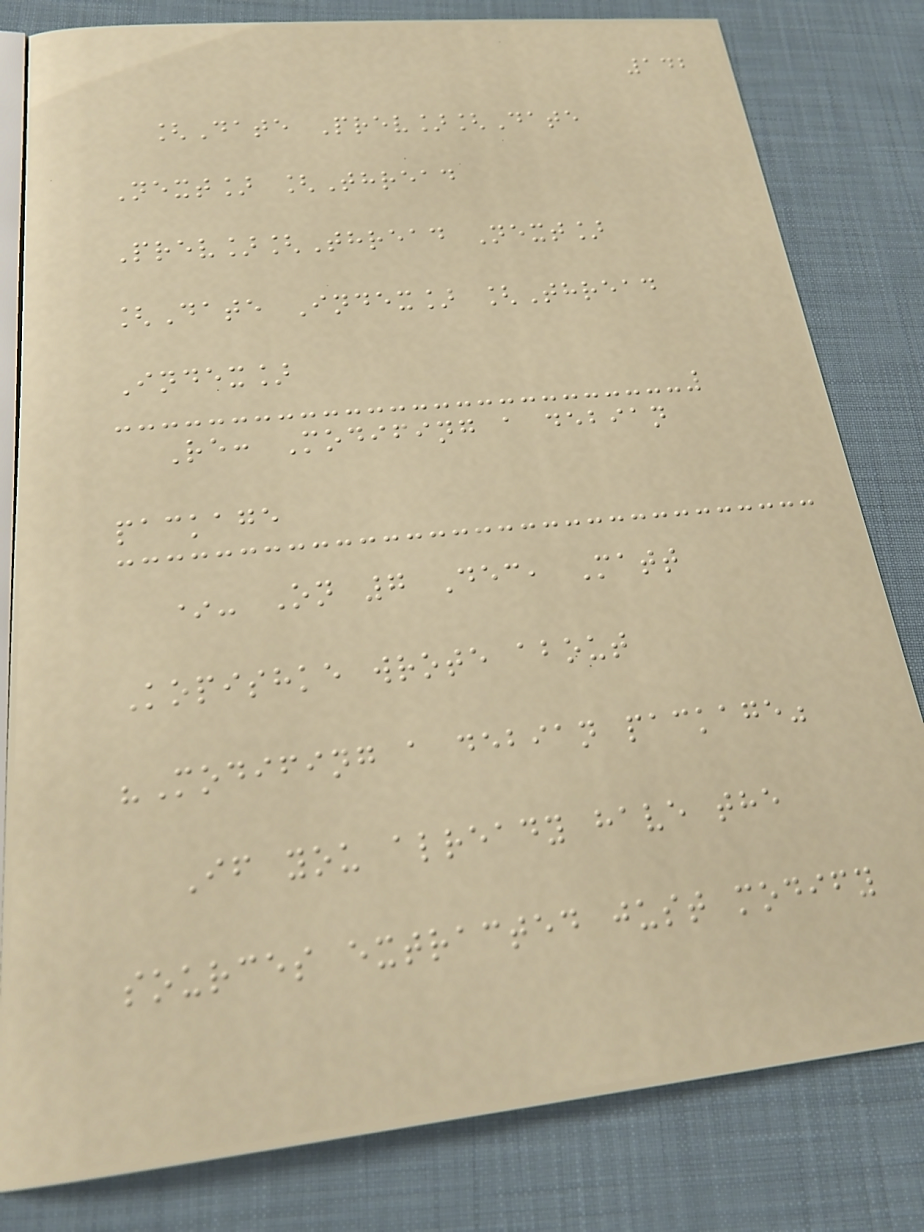142
[Date Prev][Date
Next] [Thread
Prev][Thread Next]
[Date Index] [Thread
Index]
Re: Modifing a debian
package
*- On 7 Dec, Matt
Kopishke wrote about
"Modifing a debian package"
If you already have the
sources extracted just modify
